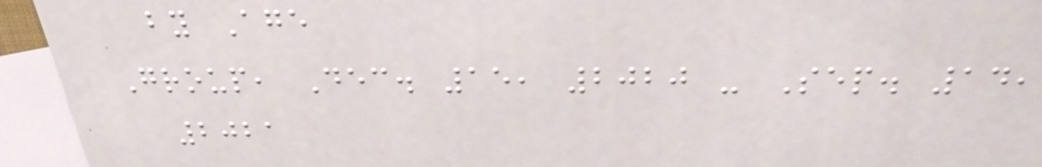by Age
Group, Dec. 15, 2020 - Sep. 14,
2021
